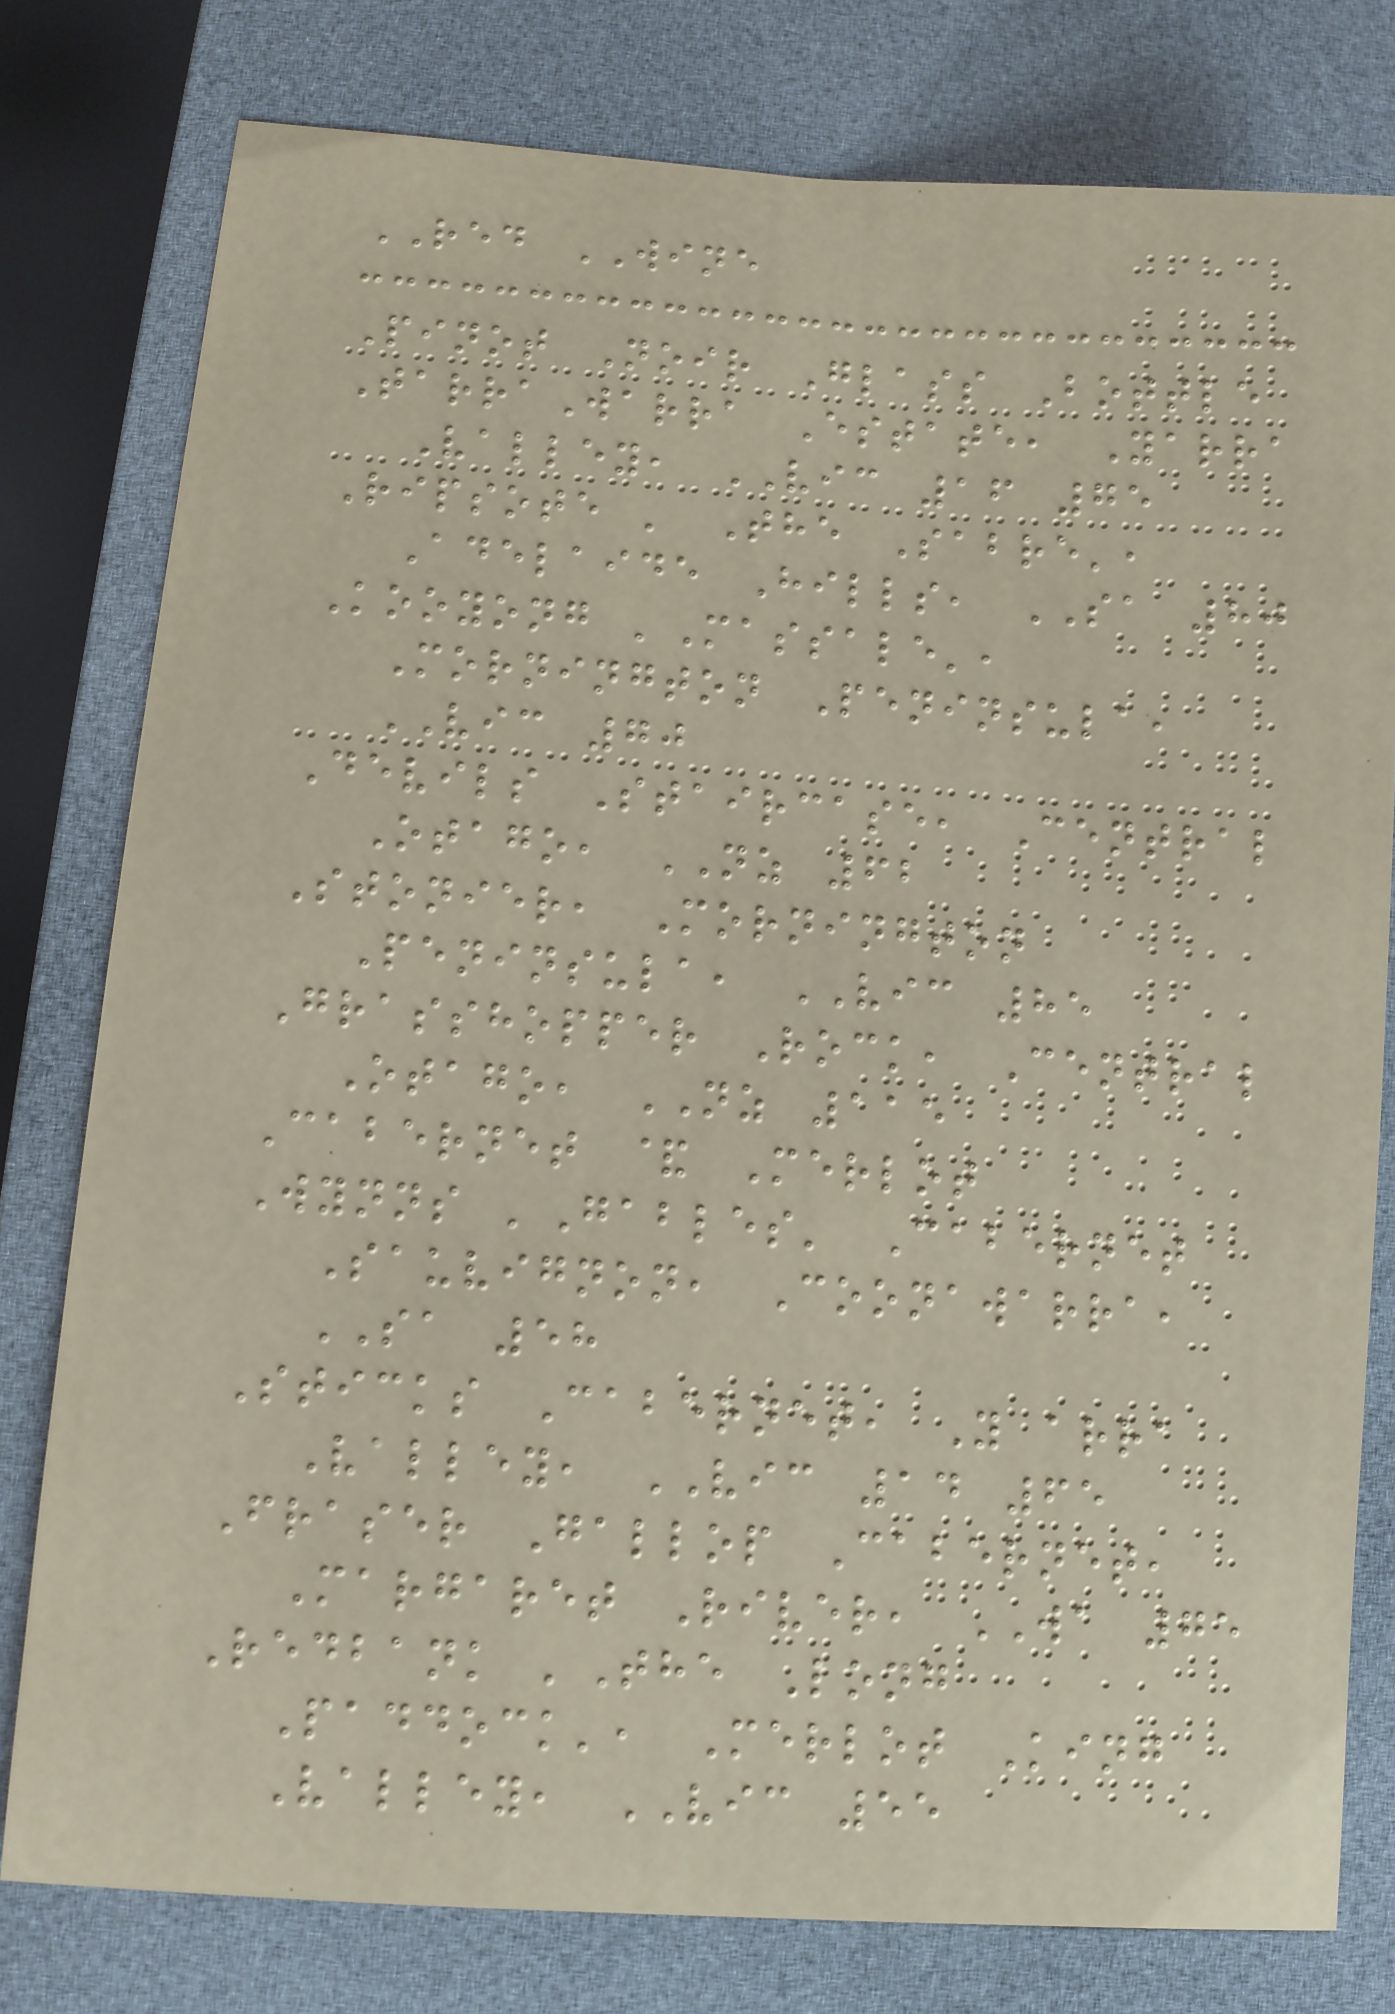RED WINE
Pinot Noir Glass Bottle
TarraWarra Estate, Yarra
Valley, VIC 16 75
Ripsote ' The Sabre',
Adelaide Hills, SA 80
Kooyong 'Massale',
Mornington Peninsula,
VIC 70
Devils Staircase, Central
Otago, NZ 62
Stonier, Mornington
Peninsula, VIC 85
Grasshopper Rock, Central
Otago, NZ 115
Cabernet & Merlot
Wynns 'Gables' Cabernet
Sauvignon, Coonawarra,
SA 58
Sticks Cabernet, Y arra
Valley, VIC 14 65
Fraser Gallop Cabernet,
Margaret River, WA 75
Redbank 'The Long
Paddock', Merlot King
Valley, VIC 55
